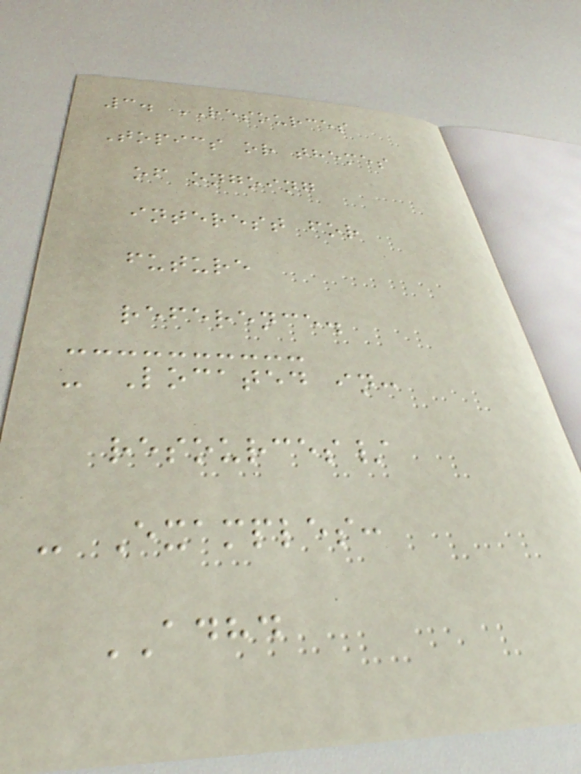3. RESOURCES
Topics or themes
of ongoing
interest for
future
reference.
- Located in:
resources/
- Examples:
ADHD
